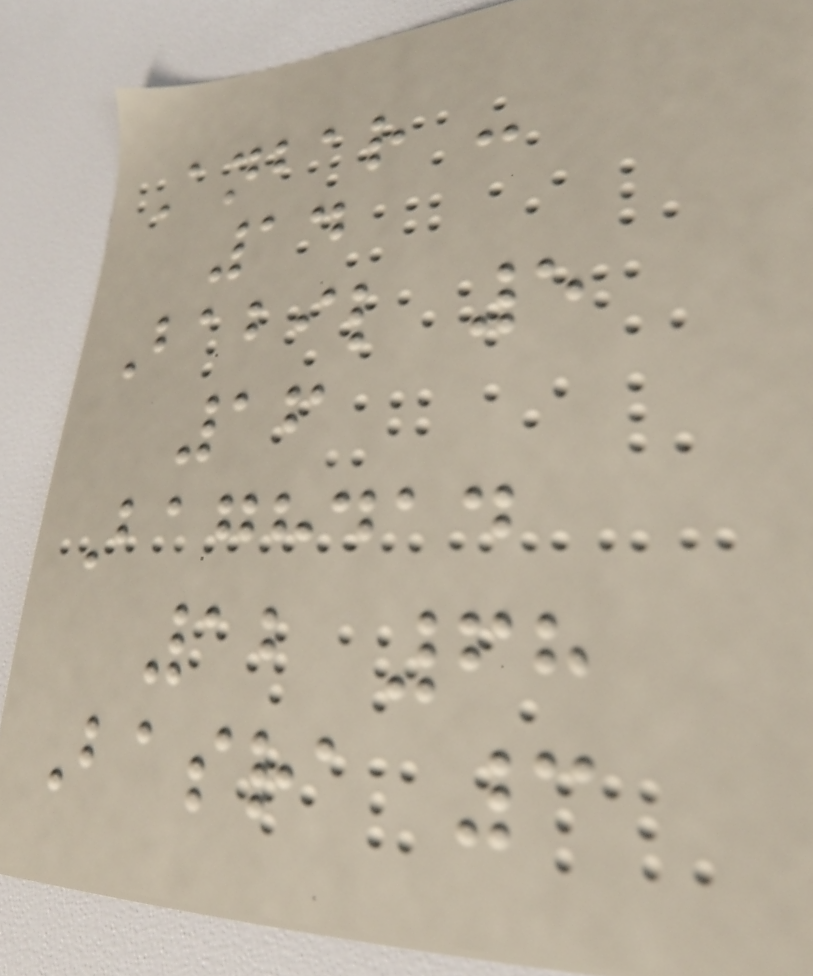Anbar -
14
Babil 5
16
Baghdad
12 68
Basra 3
